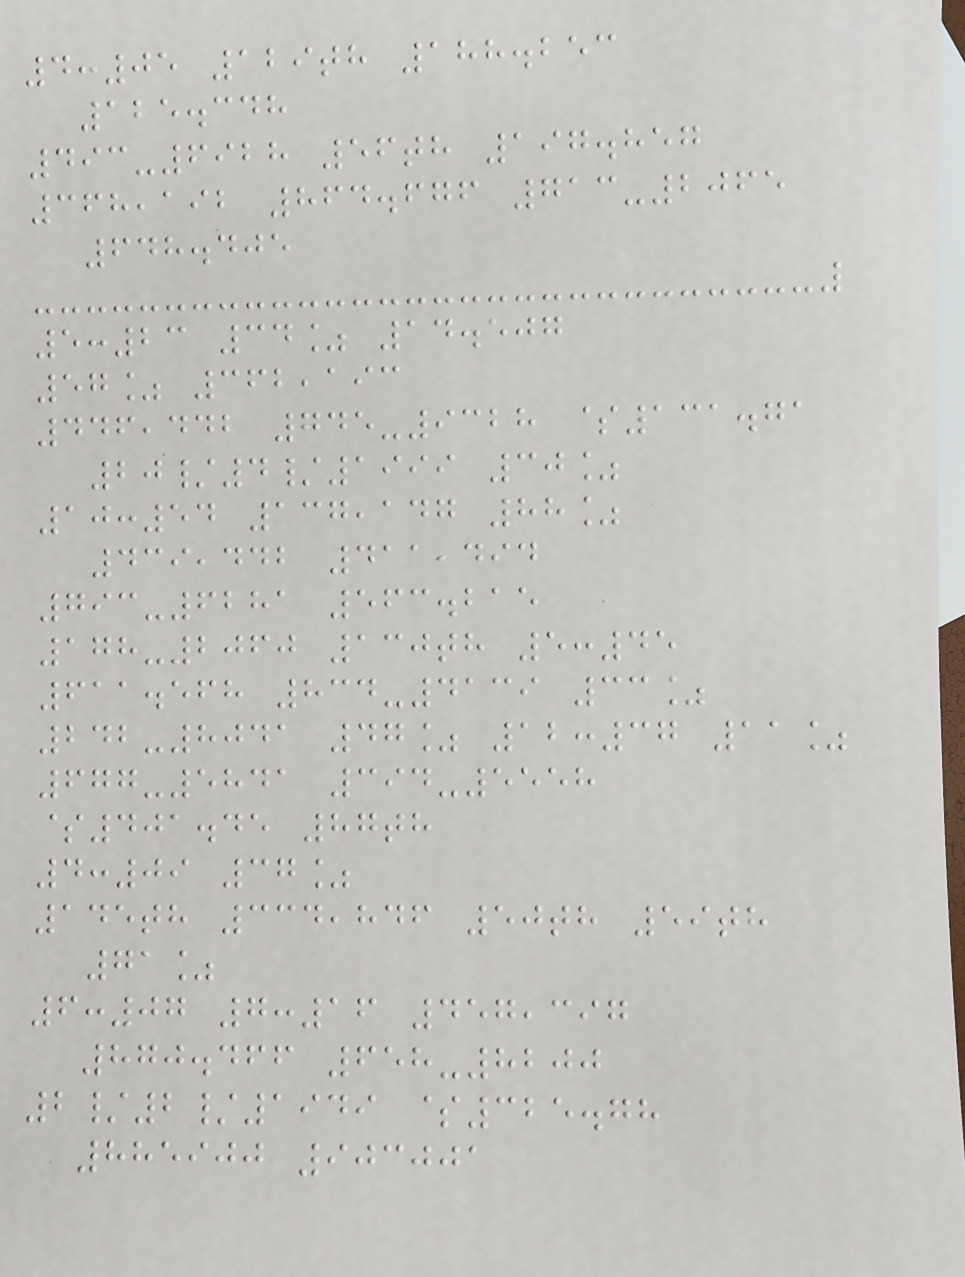4:05 129th 188.253
125.348
493-6928 56th 197.857
368,192 864.676 713-2065
648.405
5:23 34% 14.507
57% 362,193
446,442 745-9328 $131.71
20/4/1999 30%
10:54 137,147 88%
439,442 411,494
793-6281 563.215
178-2060 130th 5:45
611.568 834-4139 33%
242-8041 47% 12:37 11%
677-5841 394-5558
$401.45 87th
4:09 37%
145th 334,846 50th 59th
71%
6:07 7:16 457,397
870.466 658-8200
2/2/1949 $325.78
885900 903001
